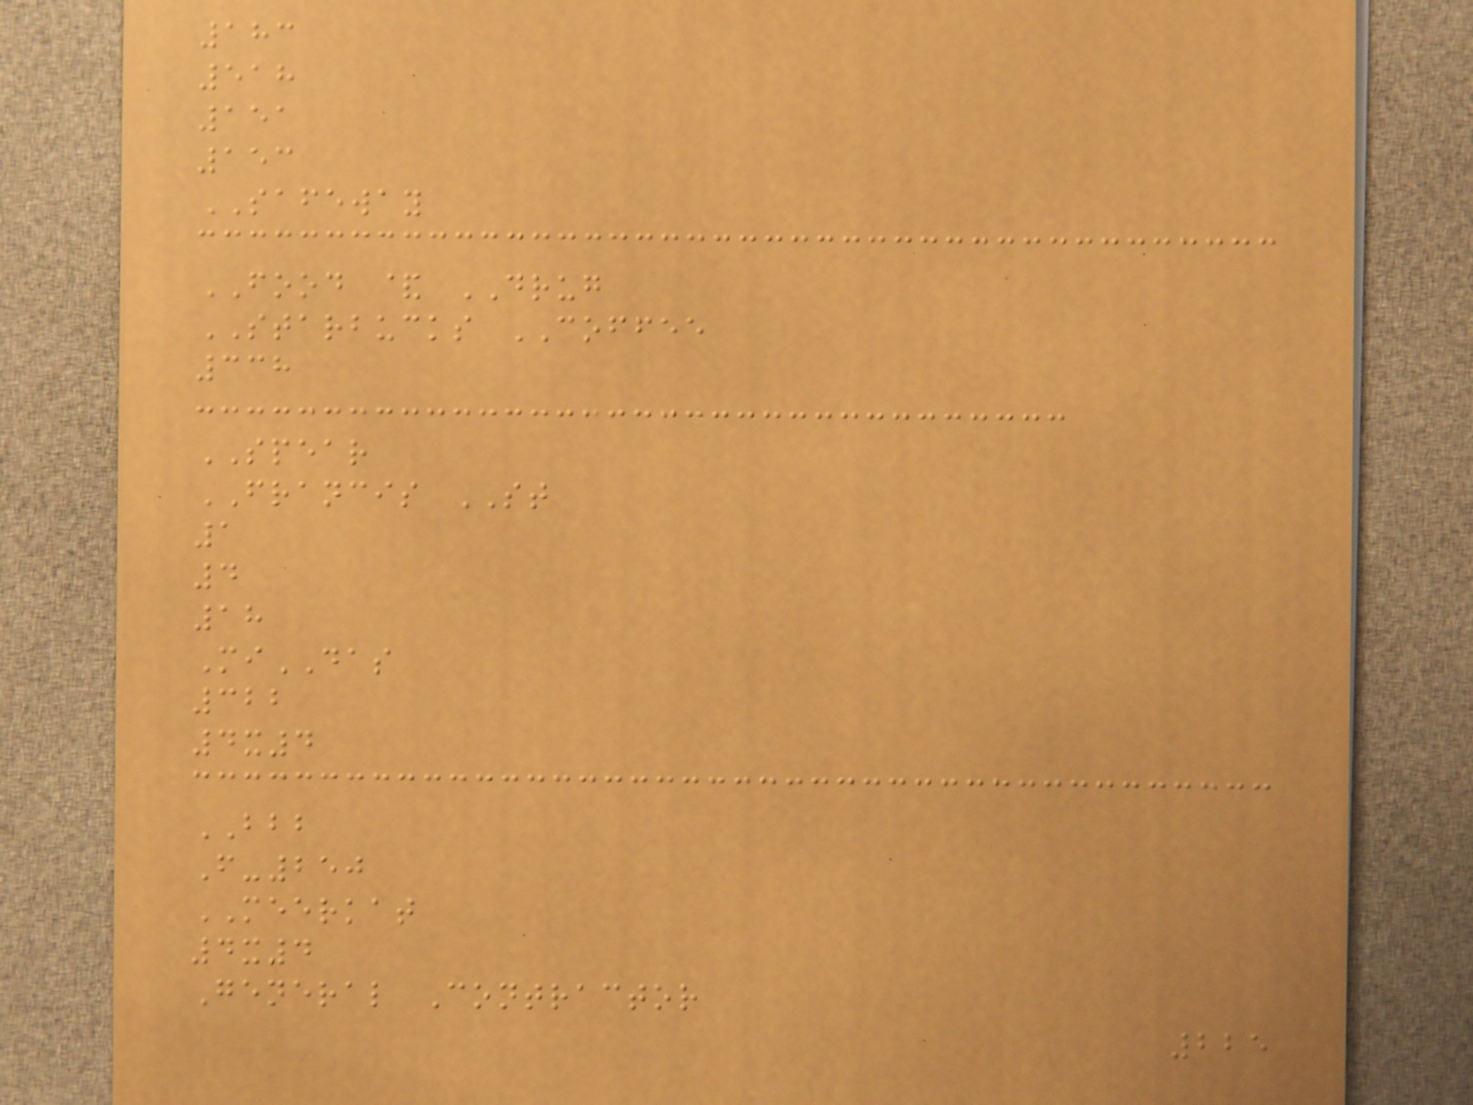183
518
151
153
SAFEWAY
FOOD & DRUG
STARBUCKS COFFEE
338
SPEAR
FRANCIS ST
1
4
18
MiDAS
322
4x4
BBB
F-250
MEERKAT
4x4
General Contractor
225
